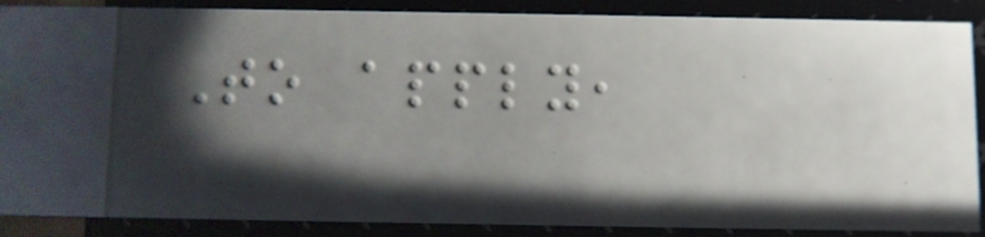To apply,
